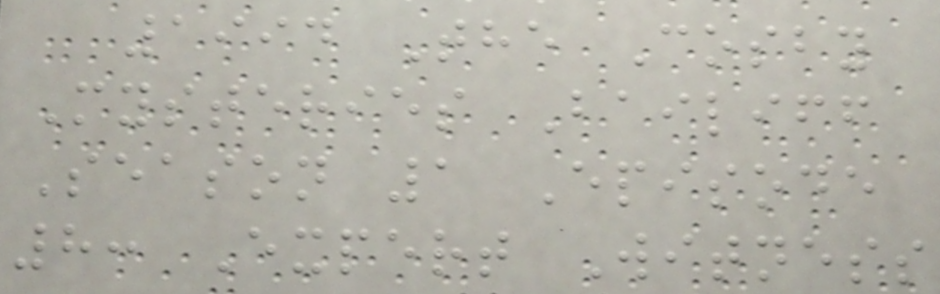1994 The Cosby
Mysteries Bailiff
Season 1 Episode
8: Expert Witness
